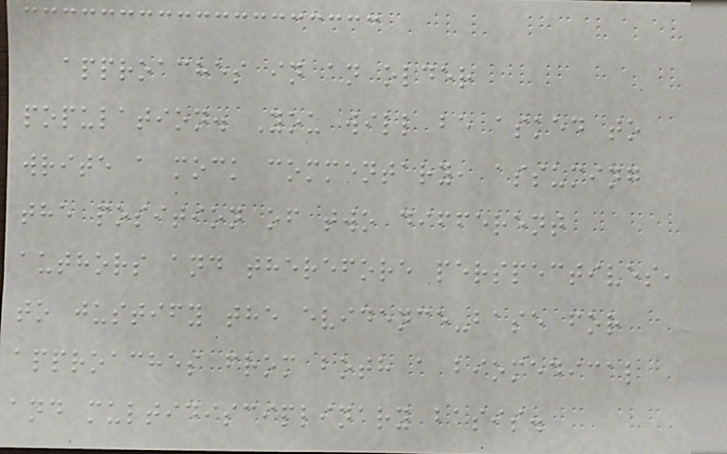approaches in an older
population. You will be asked to
write a mock commentary, assuming
the position of two different
authors and therefore perspectives,
to justify the evidence-base for
approaches from both a biomedical
and multidisciplinary basis.
